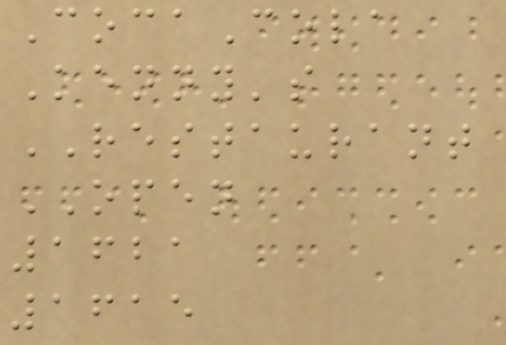CocaCola
Kenny's
RESTAURANT
OPEN
1621
1615
